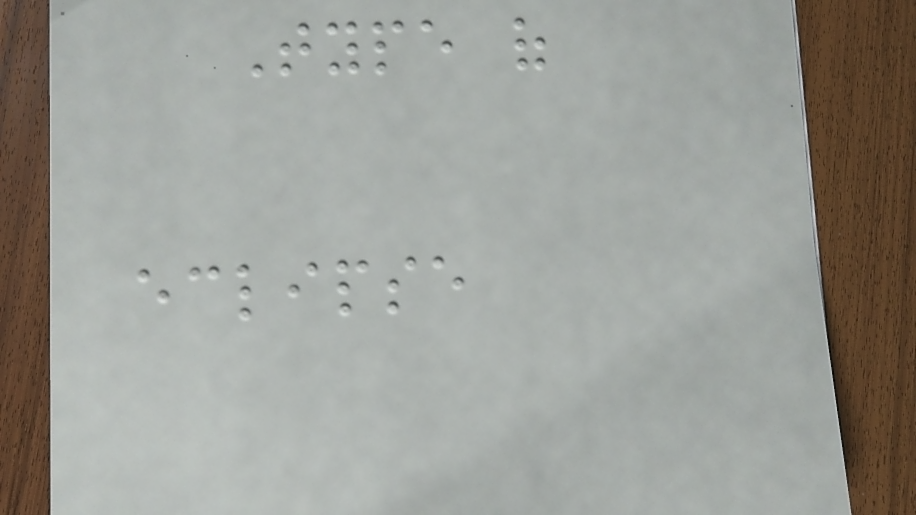Type of
eclipse
